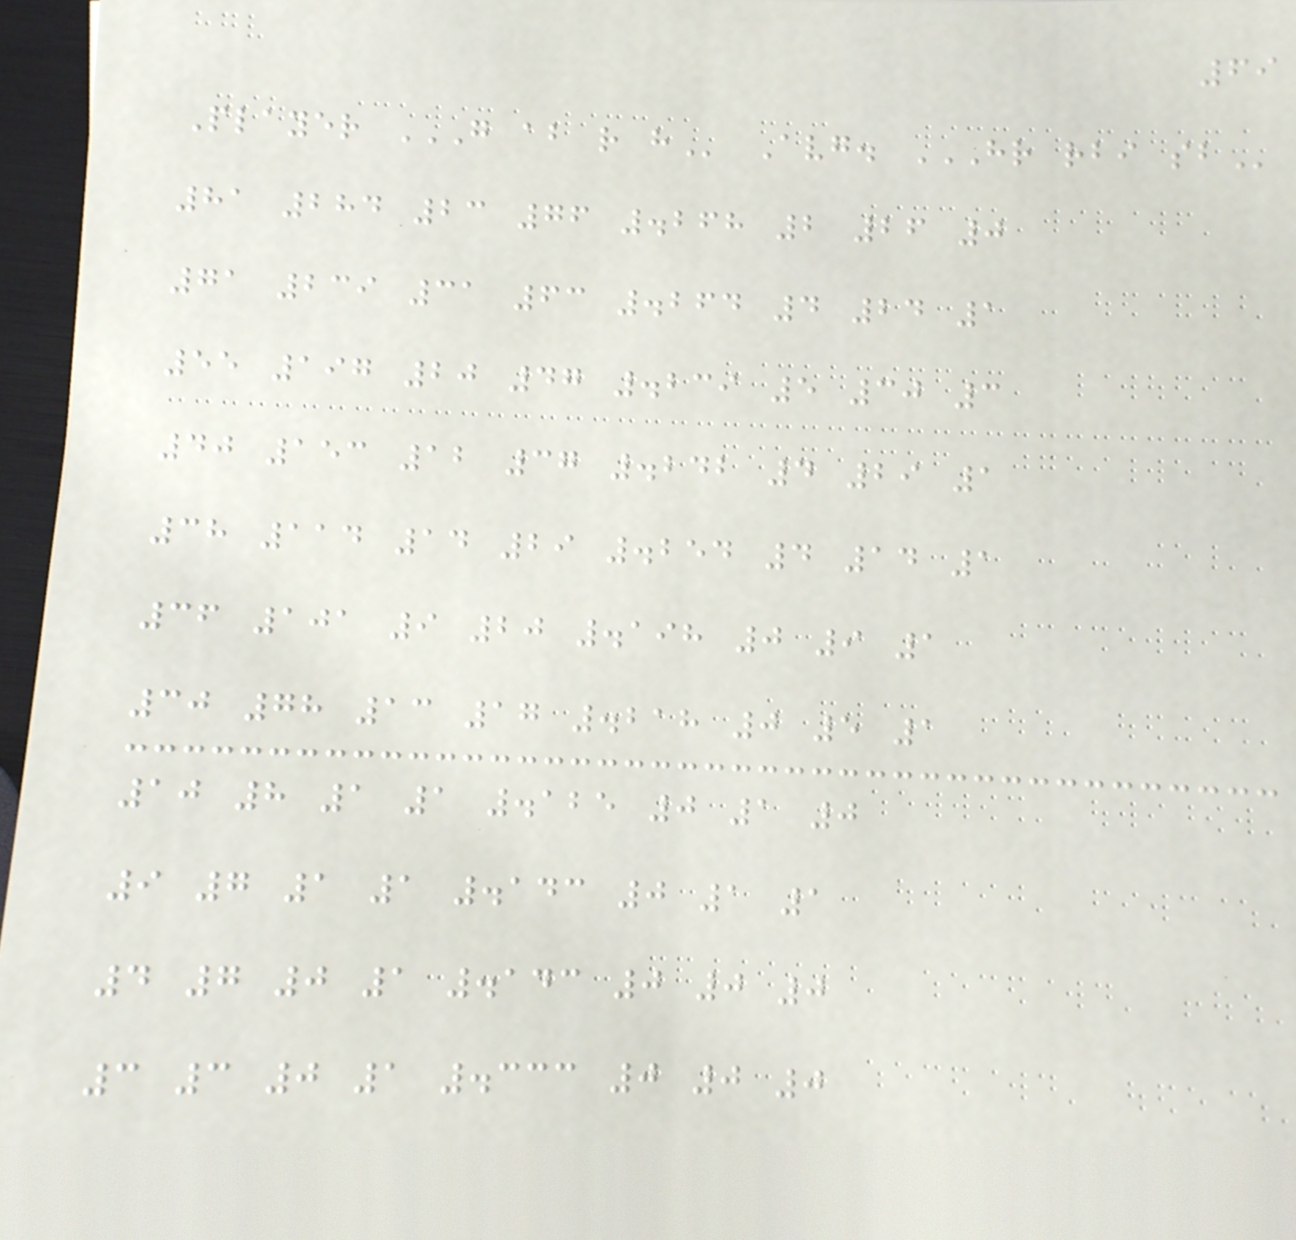69
Player G AB R H Avg. HR RBI SB
81 284 23 76 .268 2 26 0
71 239 31 63 .264 4 24 1
55 197 20 47 .239 5 30 3
40 153 12 37 .242 4 29 1
38 114 14 29 .254 4 14 1
36 101 9 20 .198 0 9 1
30 78 13 17 .218 0 5 1
10 8 1 1 .125 0 1 0
9 7 1 1 .143 0 1 1
4 7 0 1 .143 0 0 0
3 3 0 1 .333 0 0 0
